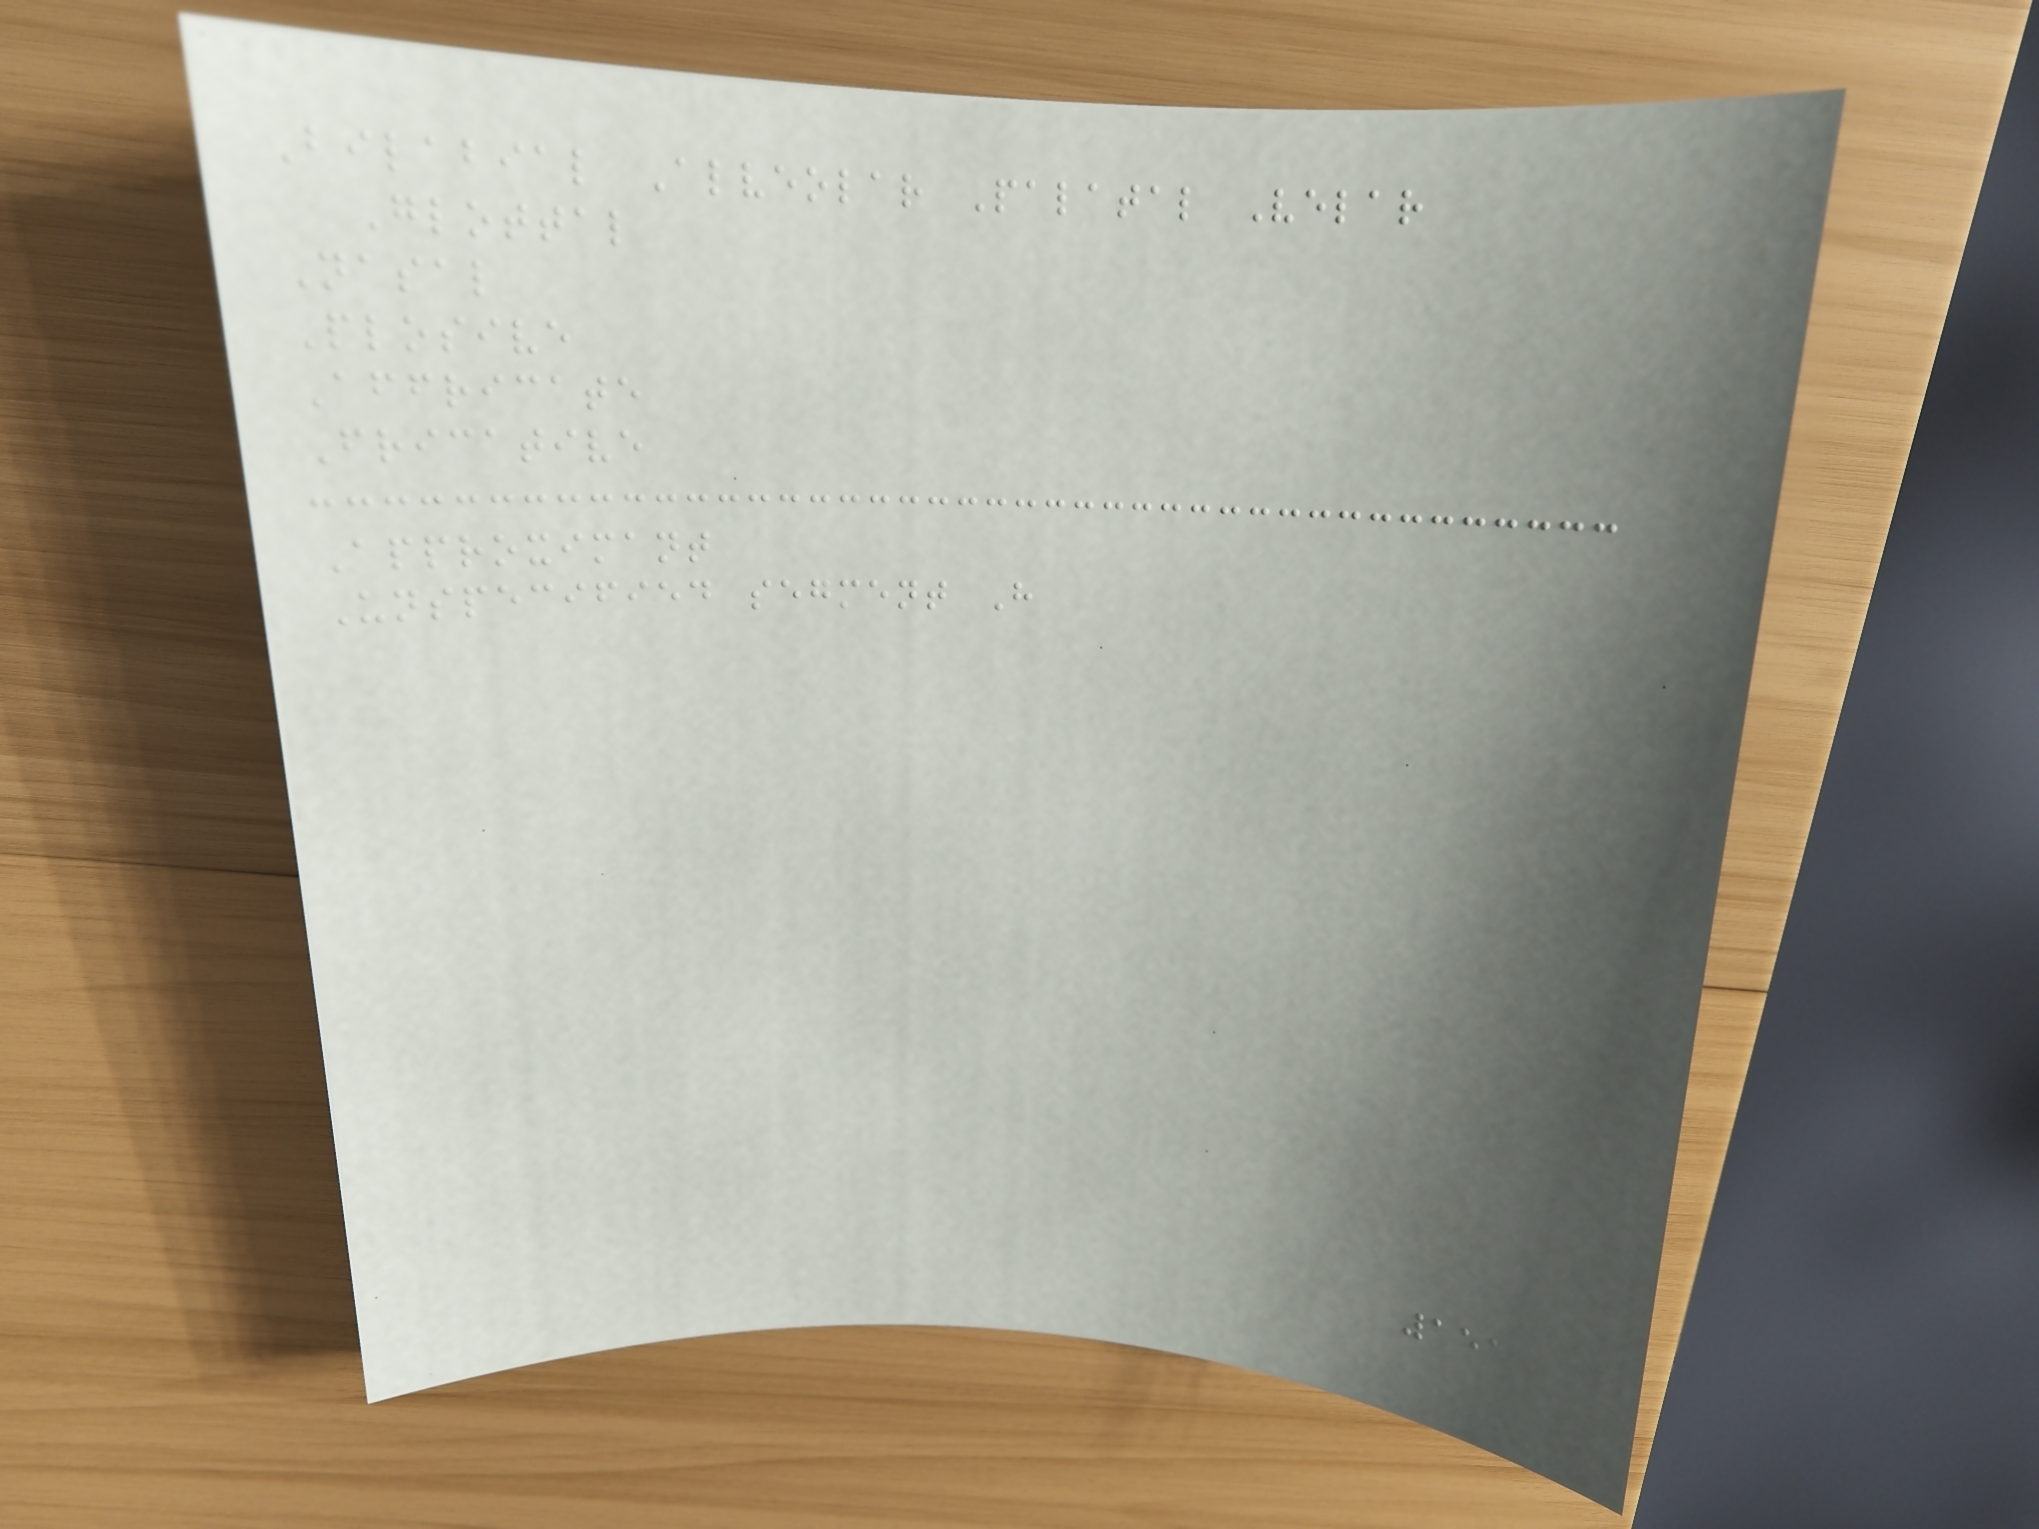Bilabial Alveolar Palatal Velar
Glottal
Nasal
Plosive
Affricate
Fricative
Approximant
Unspecified segment H
151
